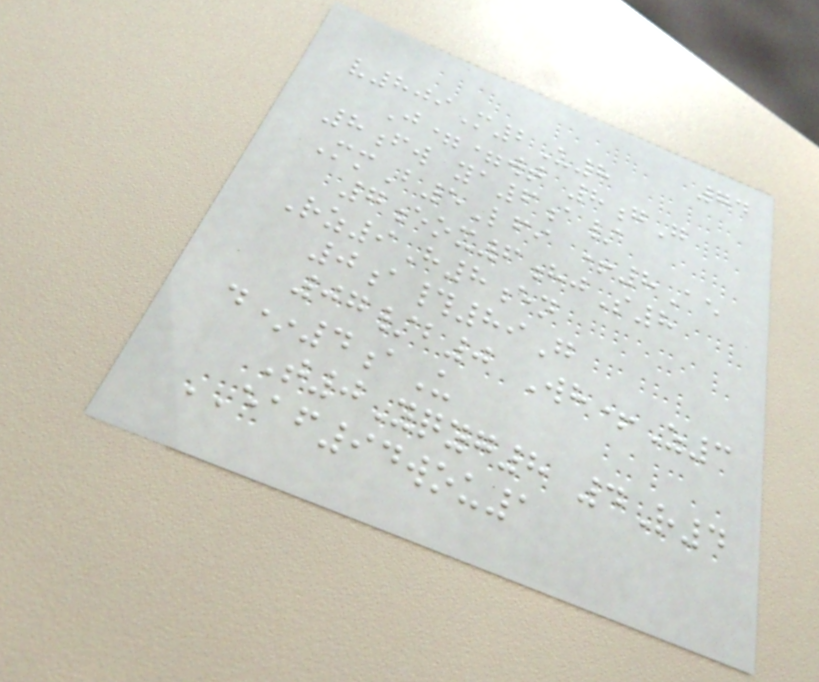74
v809M2U8
J==wt 8gG
8fw ya6a/
MmB5Lfi +8Ae
7eox6hjS8
Rz9H8en
0a#89G
07/b0 Wh+Z3
d*4aU
T0Yqyg8 4R4
EAF94wou1
